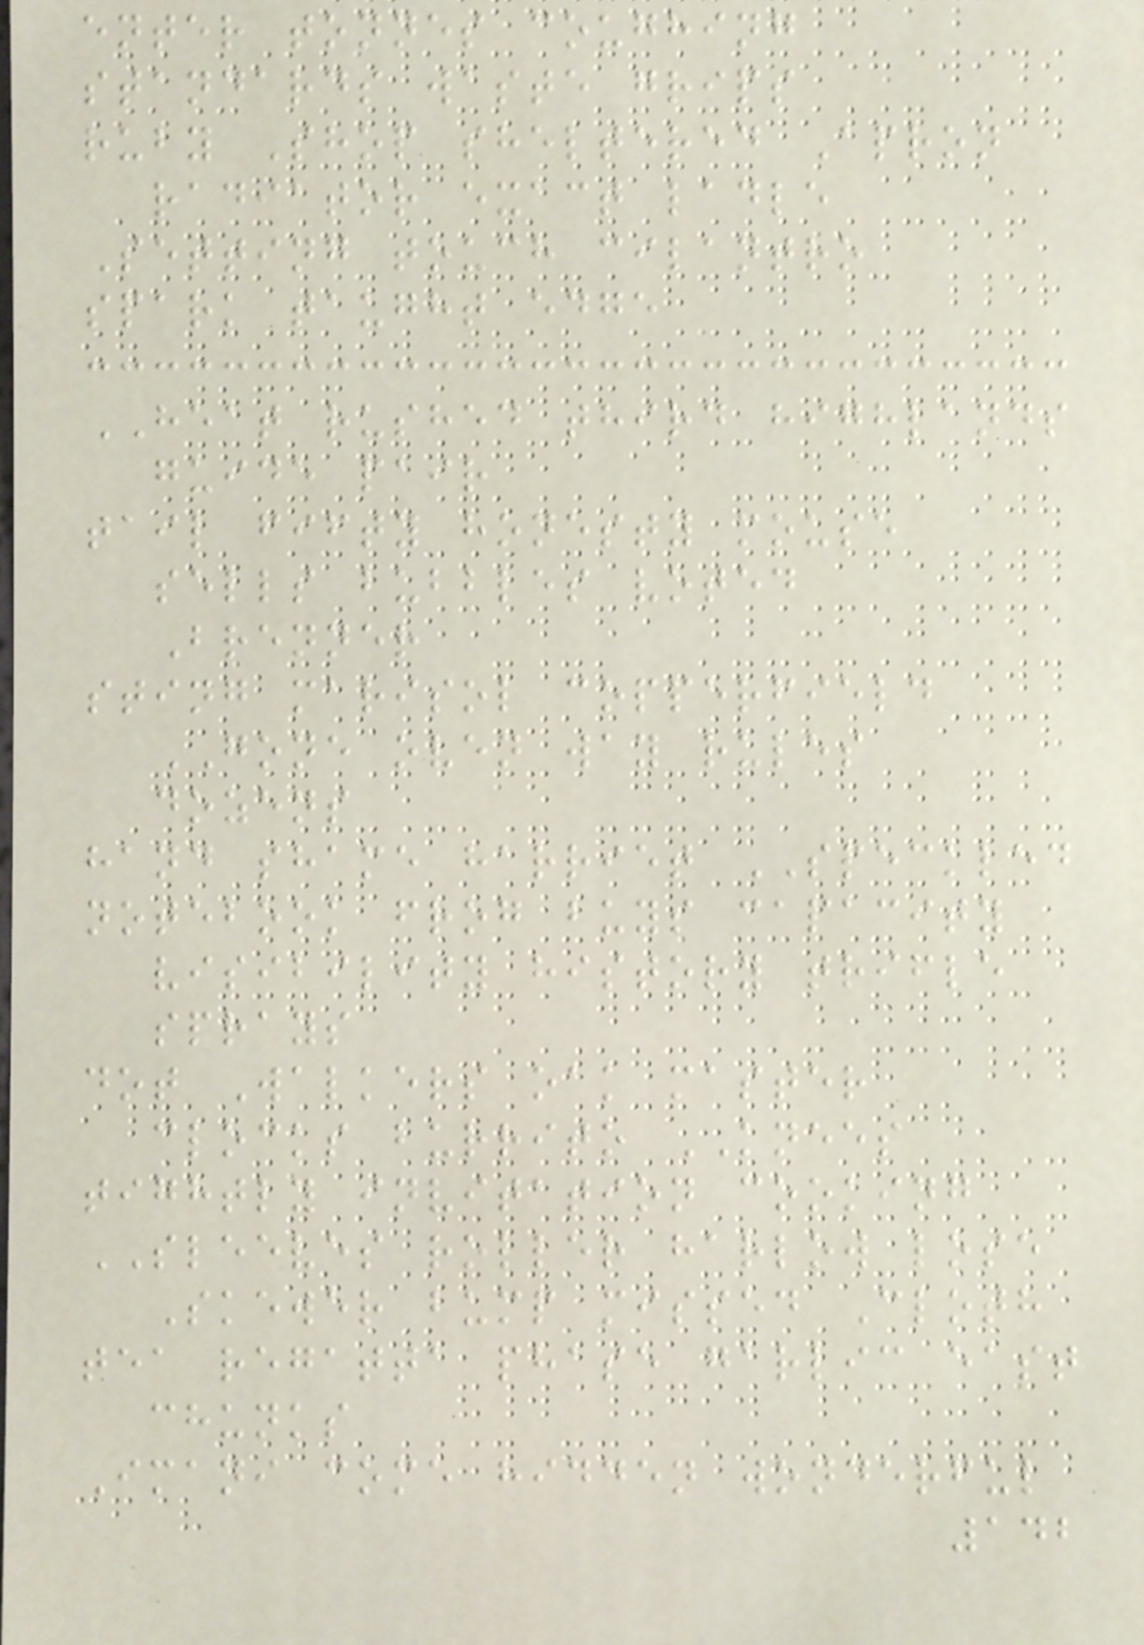enter tonnes coughing
standards waste grips
ruby Shop sheltered Apron
radiator exact ladle
Setting touch cilantro
spark taught edge
HEAT rushed third highlands
guide pair
tail fifty honesty mouse
sells bubbles voted
Brenner
sting marisol copperfield
GONE oven way rules
dozens
hand shame harriet SPECKLED
notebook frog buys capacity
visibility history trifle
sprays
dot Walkers oak master
clocks burrito KNEES
tightly invitation cooking
SLEEVES roller harlow lose
Skewer bump missed Cloth
tea regatta phase garlic east
chunks
Imani come hidden wonderful
142
